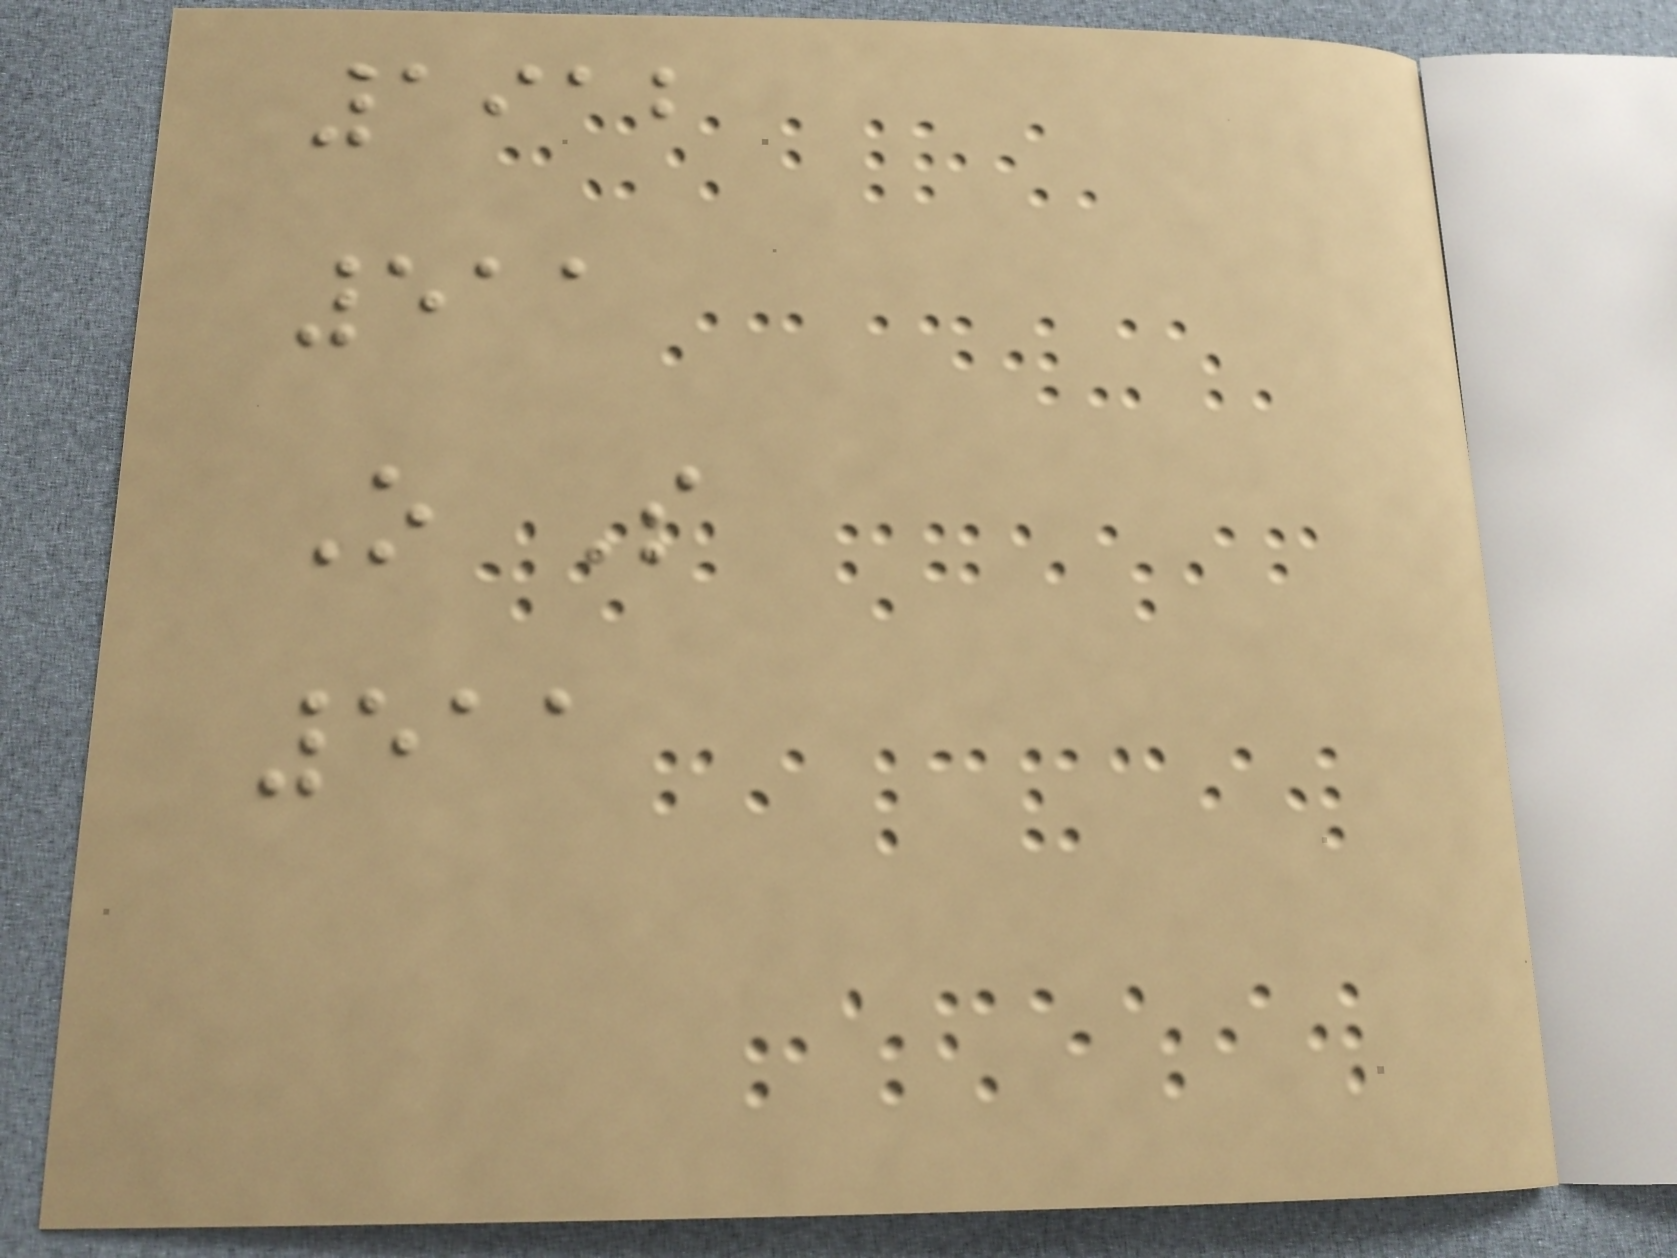1912
511
O S
511
